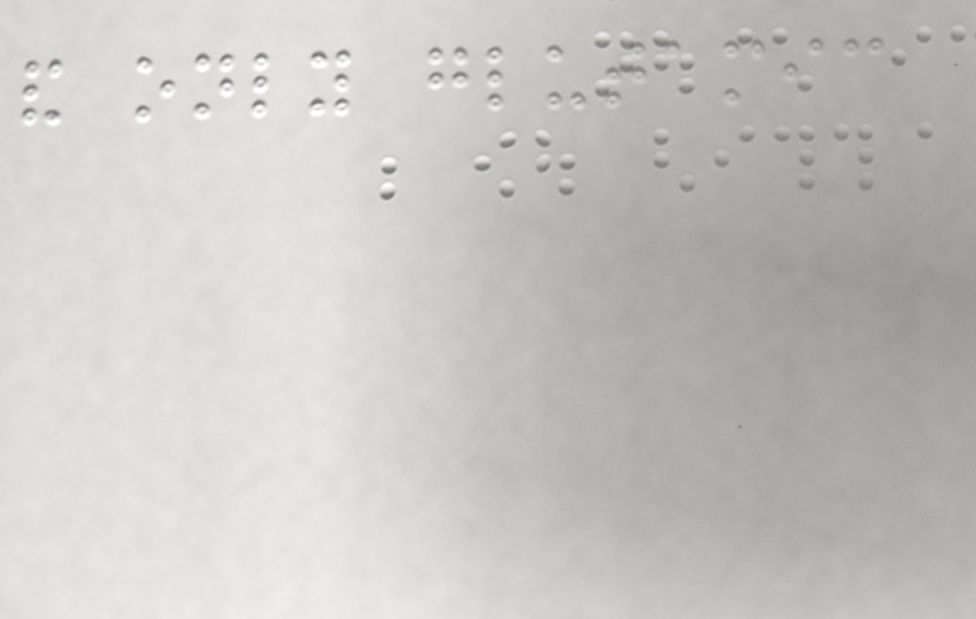and only glutamic
